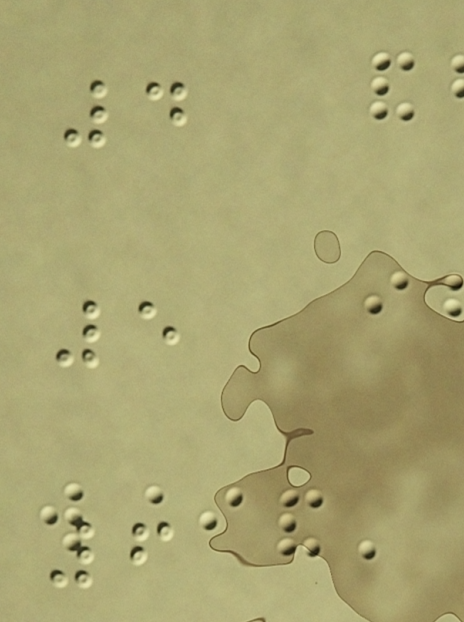4
5
6
